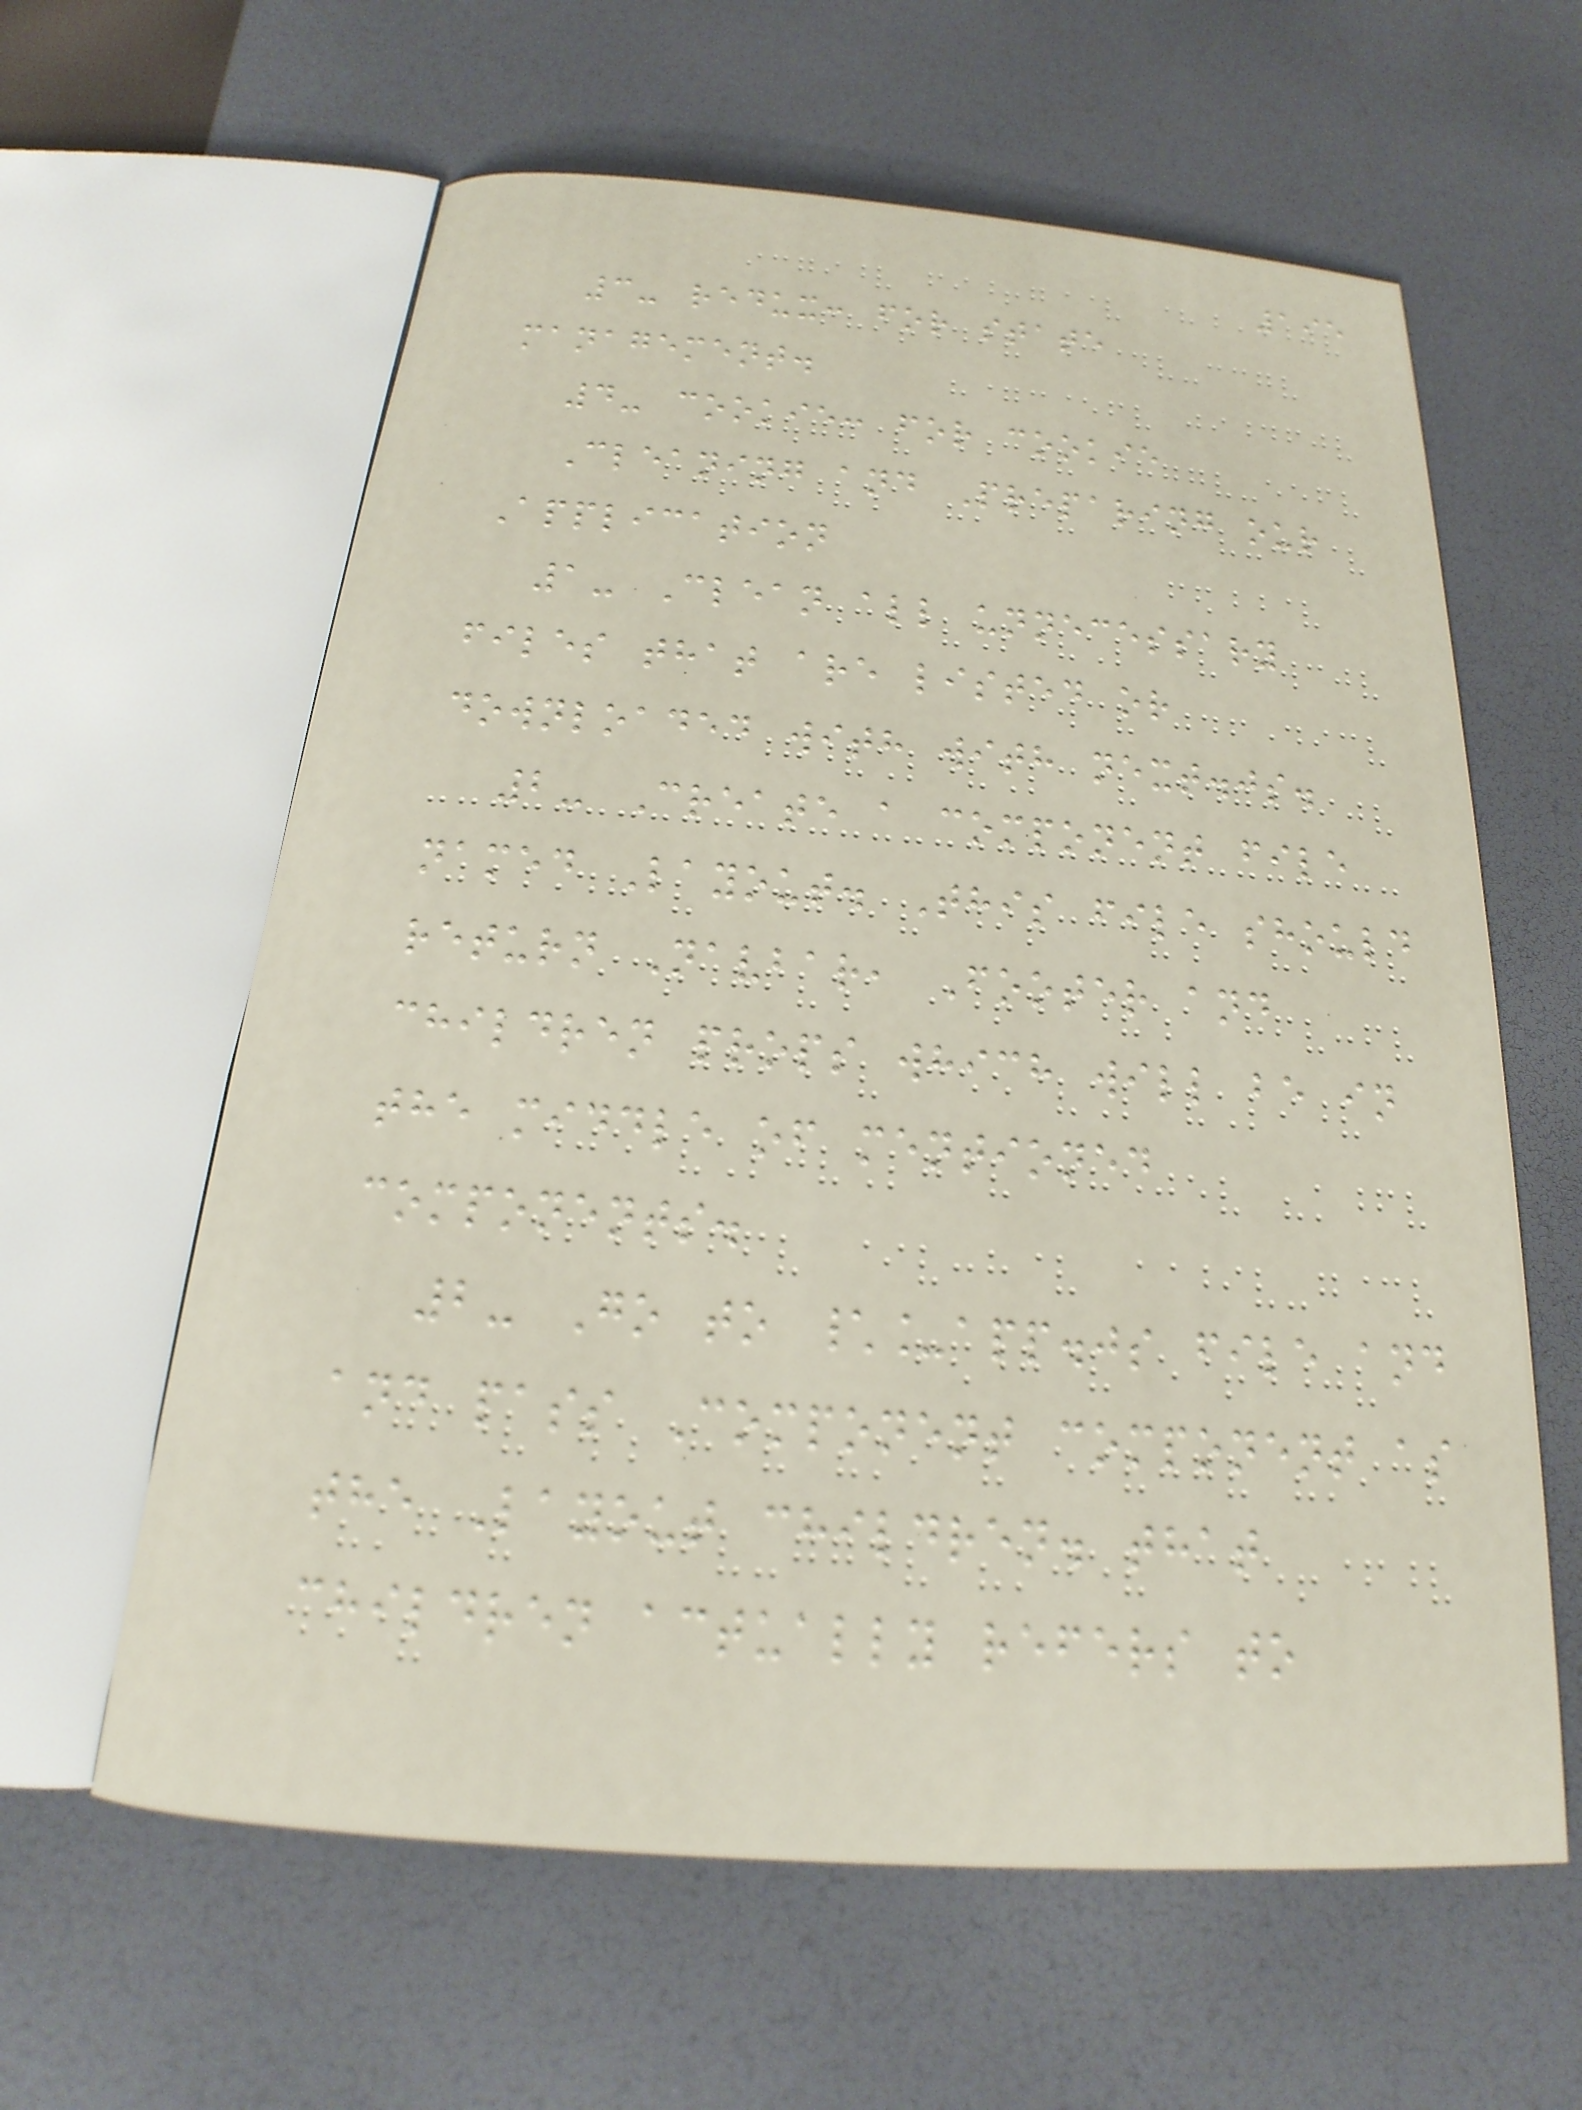195
3- redux: for state
management.
4- cookie: for cookie
Cleaning and Preparing our
Application
1- Clean all unnecessary
files that are listed or
downloaded with with next.js.
2- Create a component file
named Layout. This file should
return Navbar, Footer and
children props which will be in
the middle of mentioned
components.
2- Go to \_app.js file and
and pass Component component as
the Layout children. that
children actually refers to
